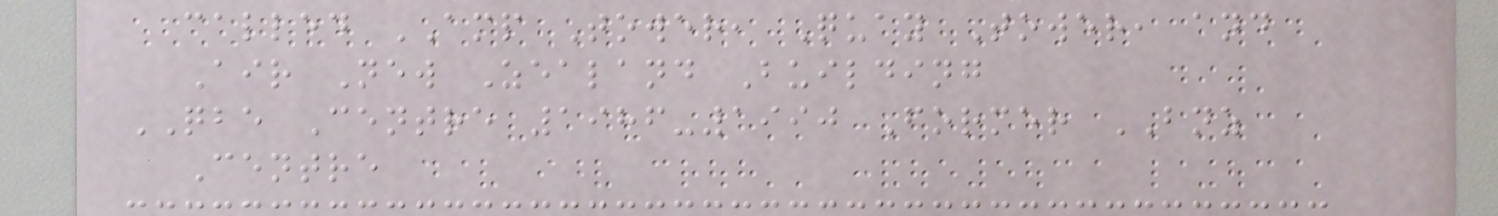called AMP Tower, Quay Tower, and
Air New Zealand Building
QBE Centre 1986-1990 Former BNZ
Centre
